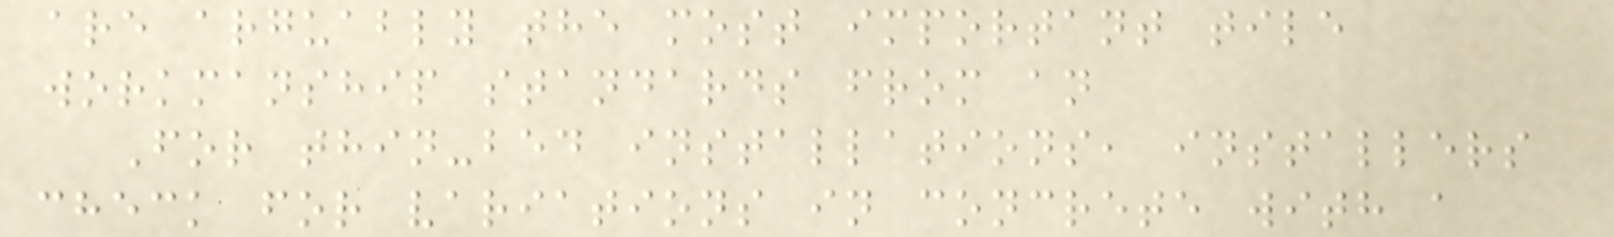are arguably the most important tile
workmanship standards from an
For thin-bed installations, installers
check for variations in concrete with a
